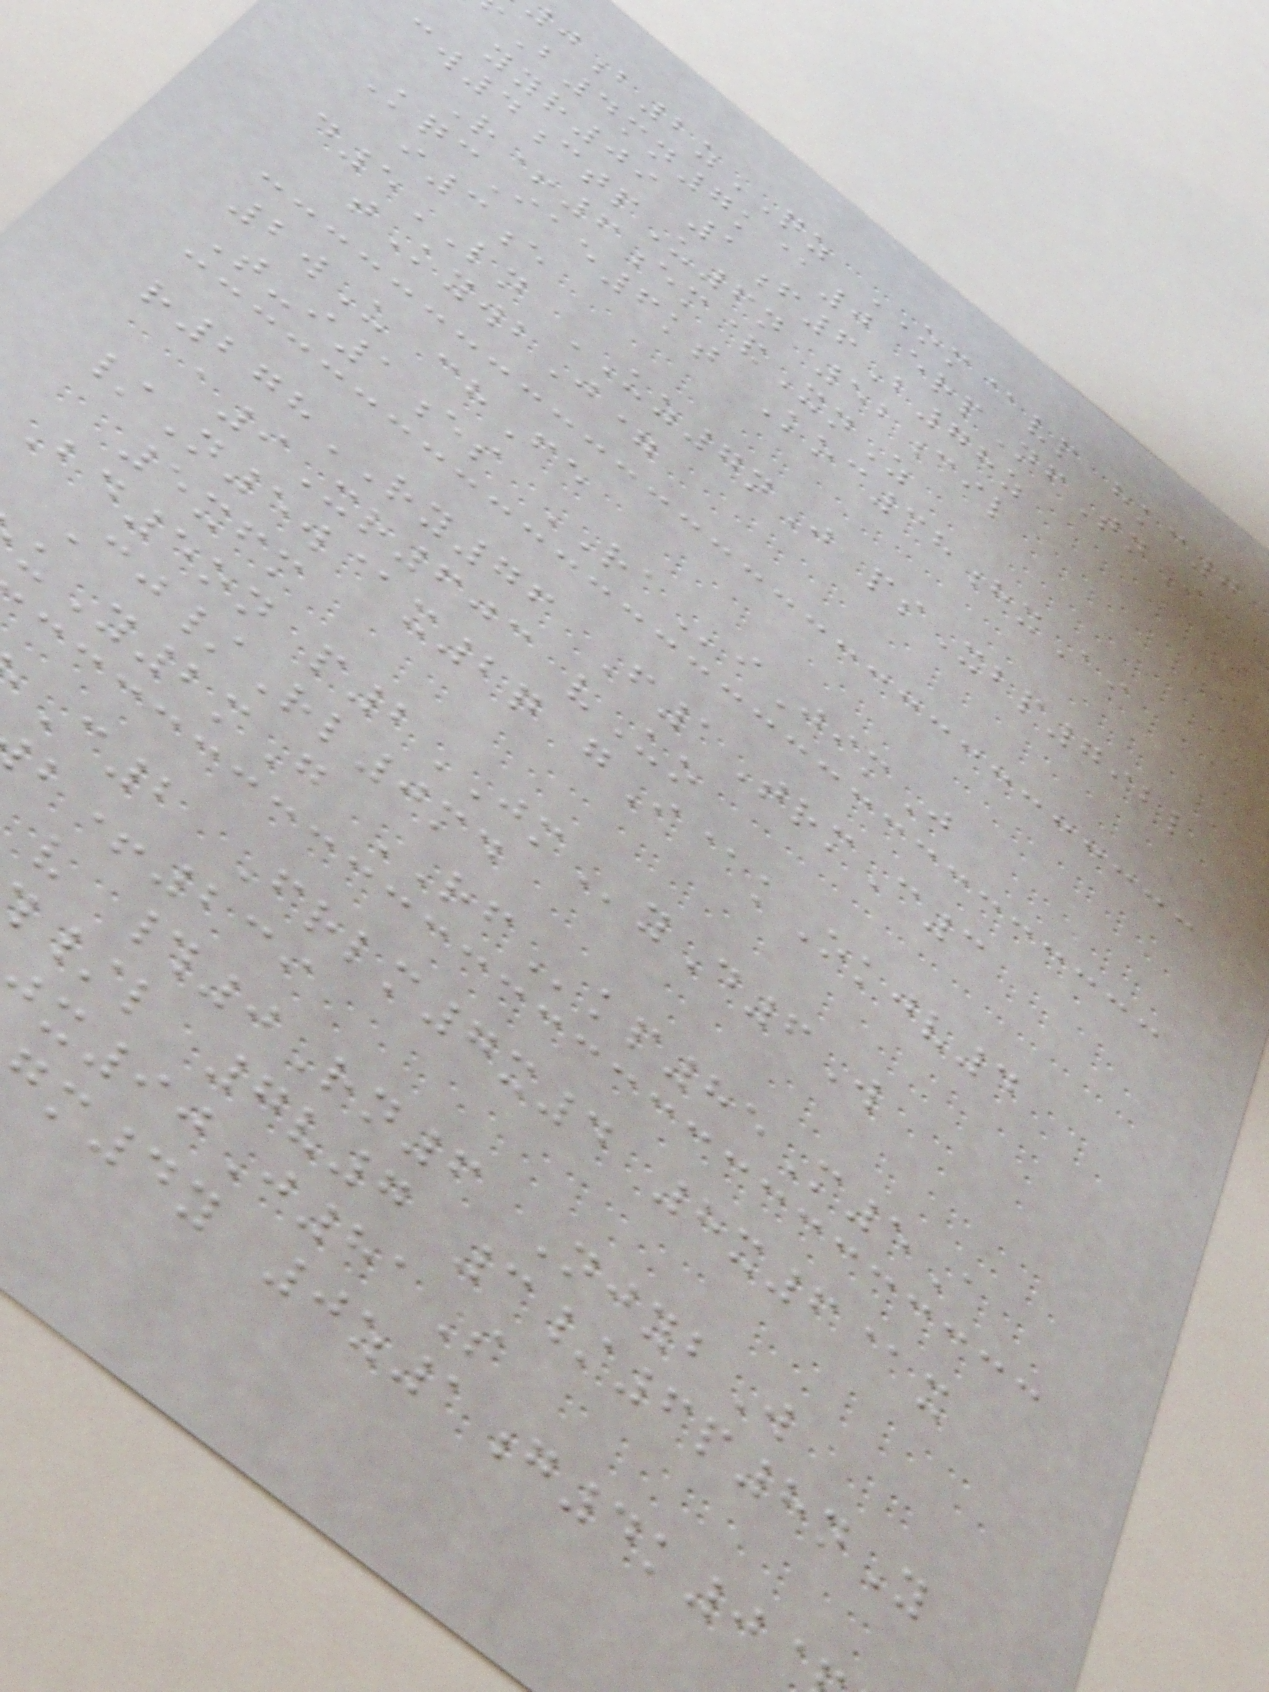b2zQZ OM@vp hkc7
B4mn7k@0 erpNfTnI
yyr09 1f6B78z
cw4ctpU6n 52cil
R+6em&XnZ
KqcIae6kt Koc38hxAi
i3e
d5LN UZ7nJ psXbp792l
tKywbJ=
2wU chFe
T-i1es RAiJimJ
r278RY76 F1TrmC3
a9Xr603 vUo
/N5w@x2q gI@kOkjv4
5xfm
Bd5on p2JMyD6W
Cj/Rl0md
uY2mG RFkp85M5A
C2 Frlm7x4 8x6@x
b+239
v #0Rn6 NjybW
/l 7v7 3/6p8nY
x90J81S
m4y 0z1g4k0
